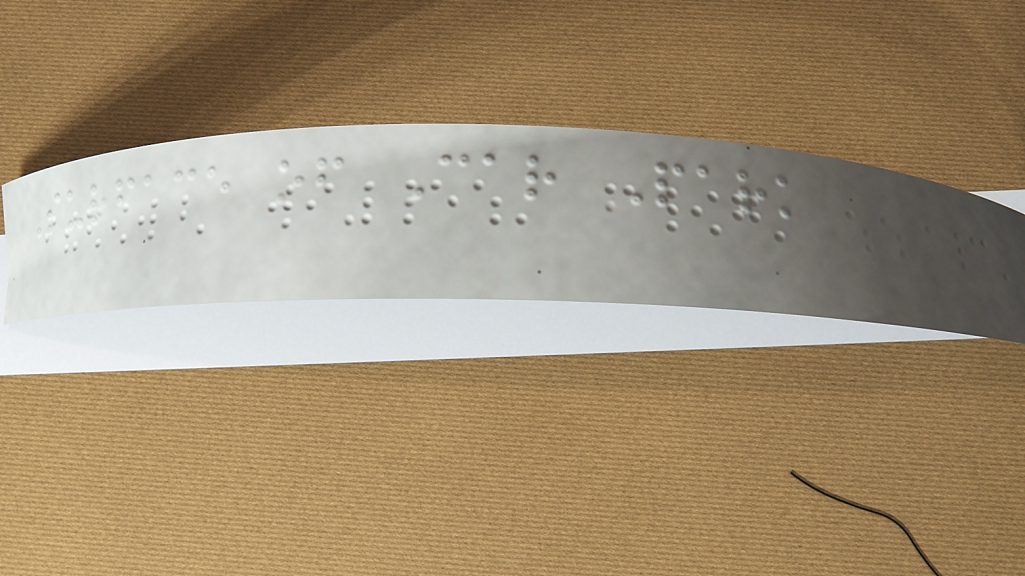Surface of Car Park
